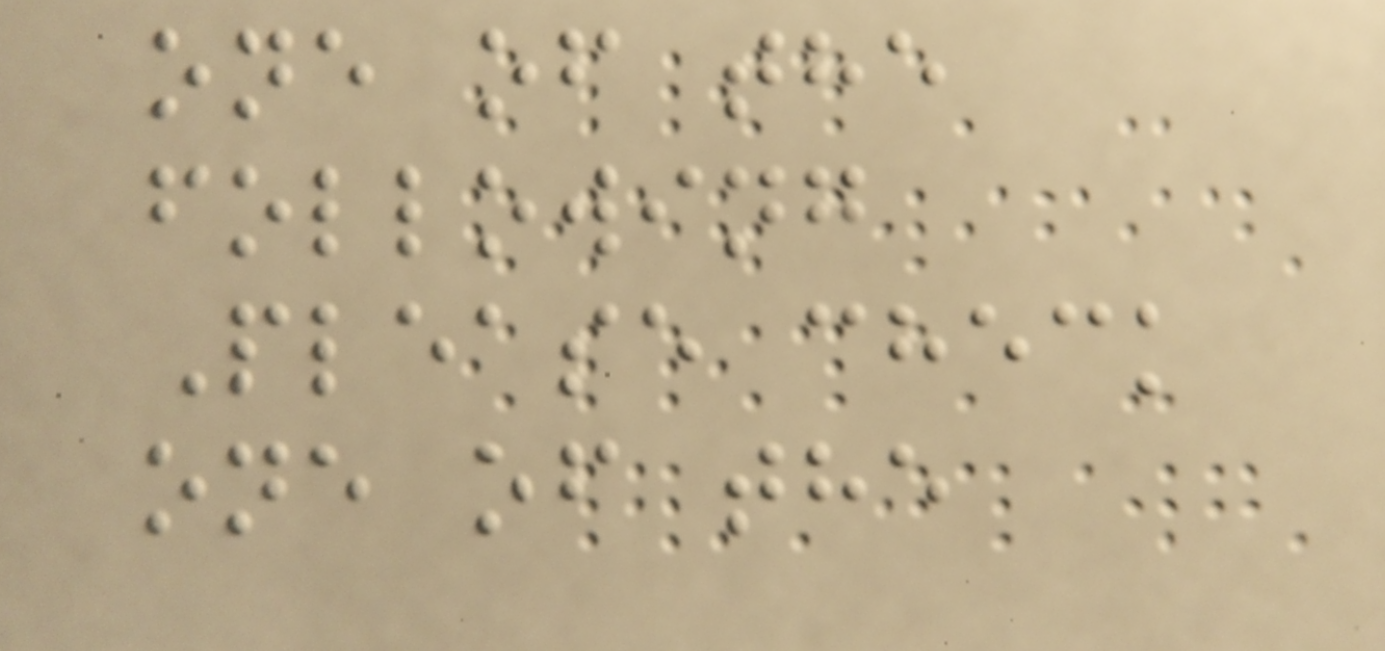one of the
following
Please check
one of the
